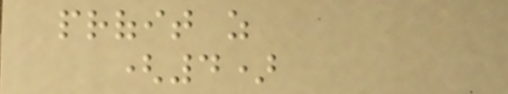profit as
(4)
